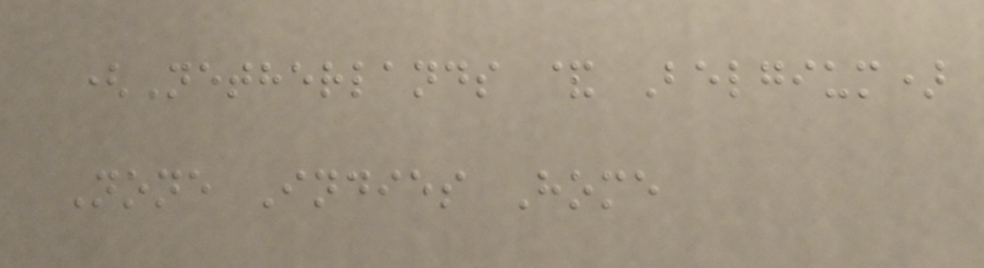(Netherlands & Belgium)
None Indies Home
